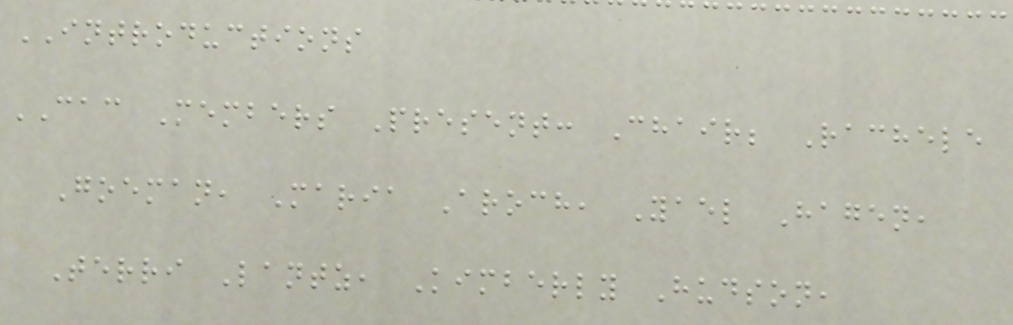INTRODUCTIONS
CAC Members Present: Chair; Rachele
Goeman, Maria Aroch, Yael Hagen,
Terri Lantz, Kimberly Hudson,
